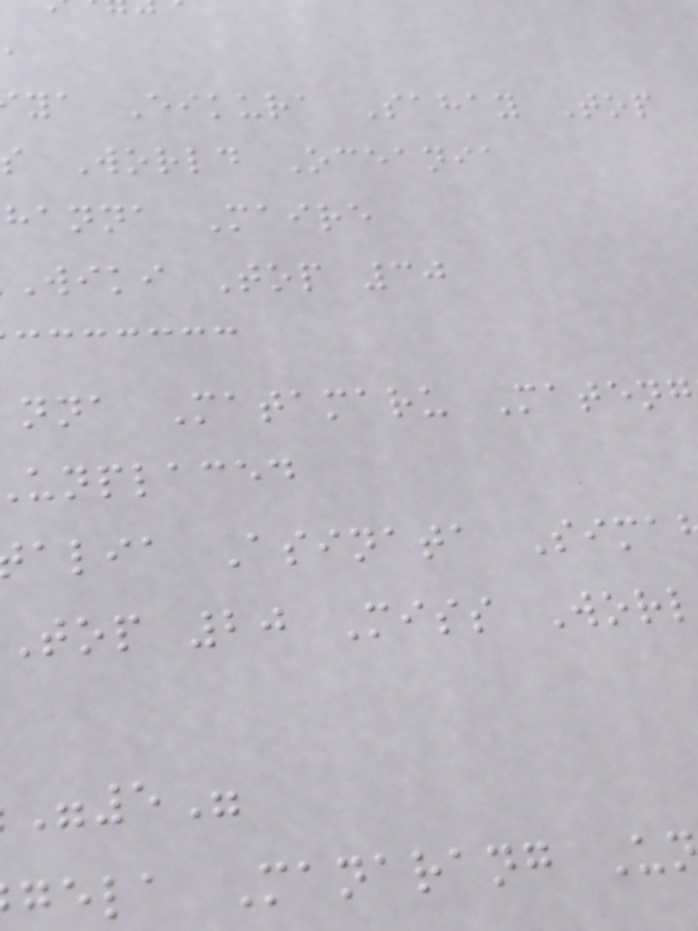ya Eikura Sahay Top
World Oceania
hanna Maire
Wiki Top 30
nna Matamaru Mateng
unplaced
alia Asinata Sima
Top 20 Miss Worl
5"
gela Manarang U
